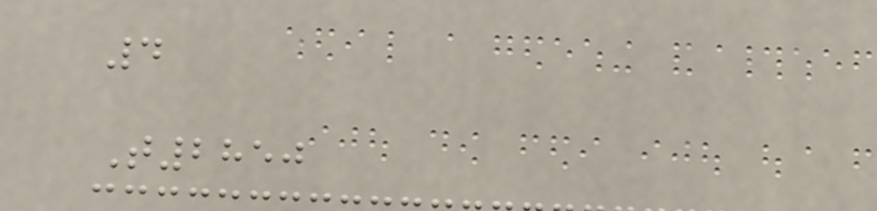4
T2850
